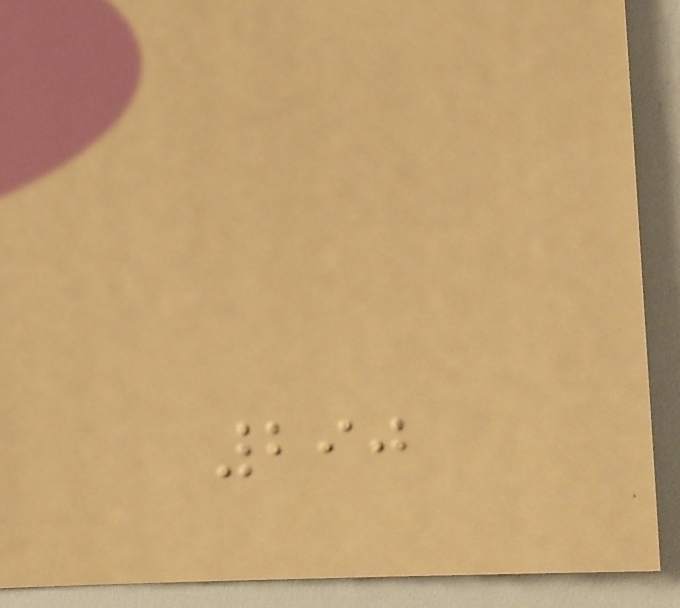290
